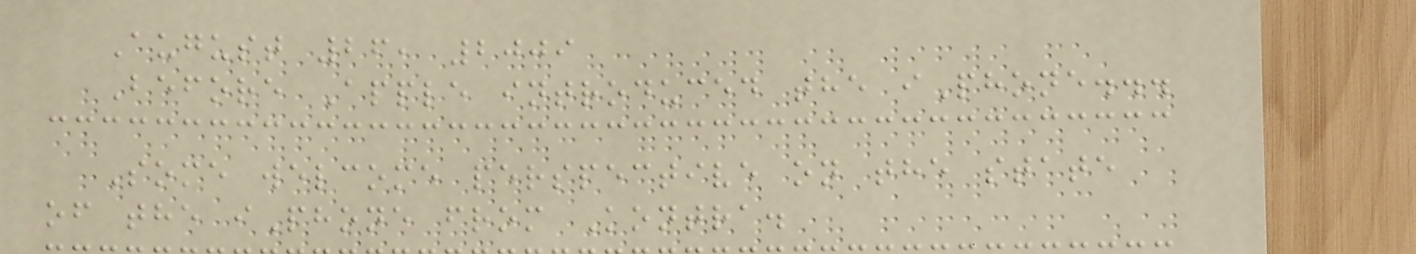August 26, 2009
Before Apple introduced the iPhone...
Some welcome perspective on the state
of the iPhone from Kontra.
